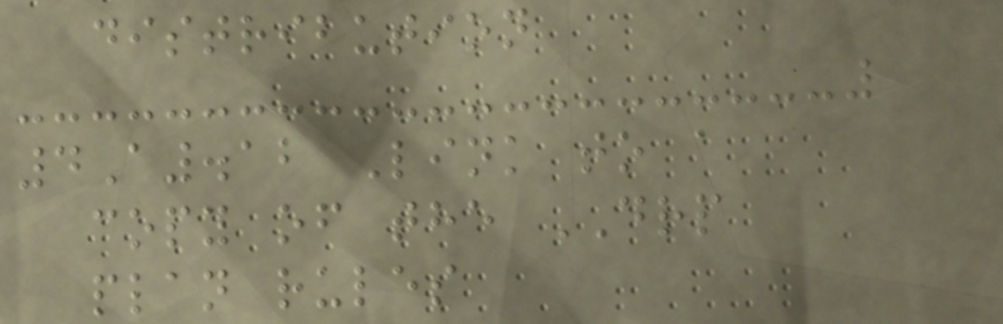distribution
4A.12 Link to a
copy of the DRP
plan rules
